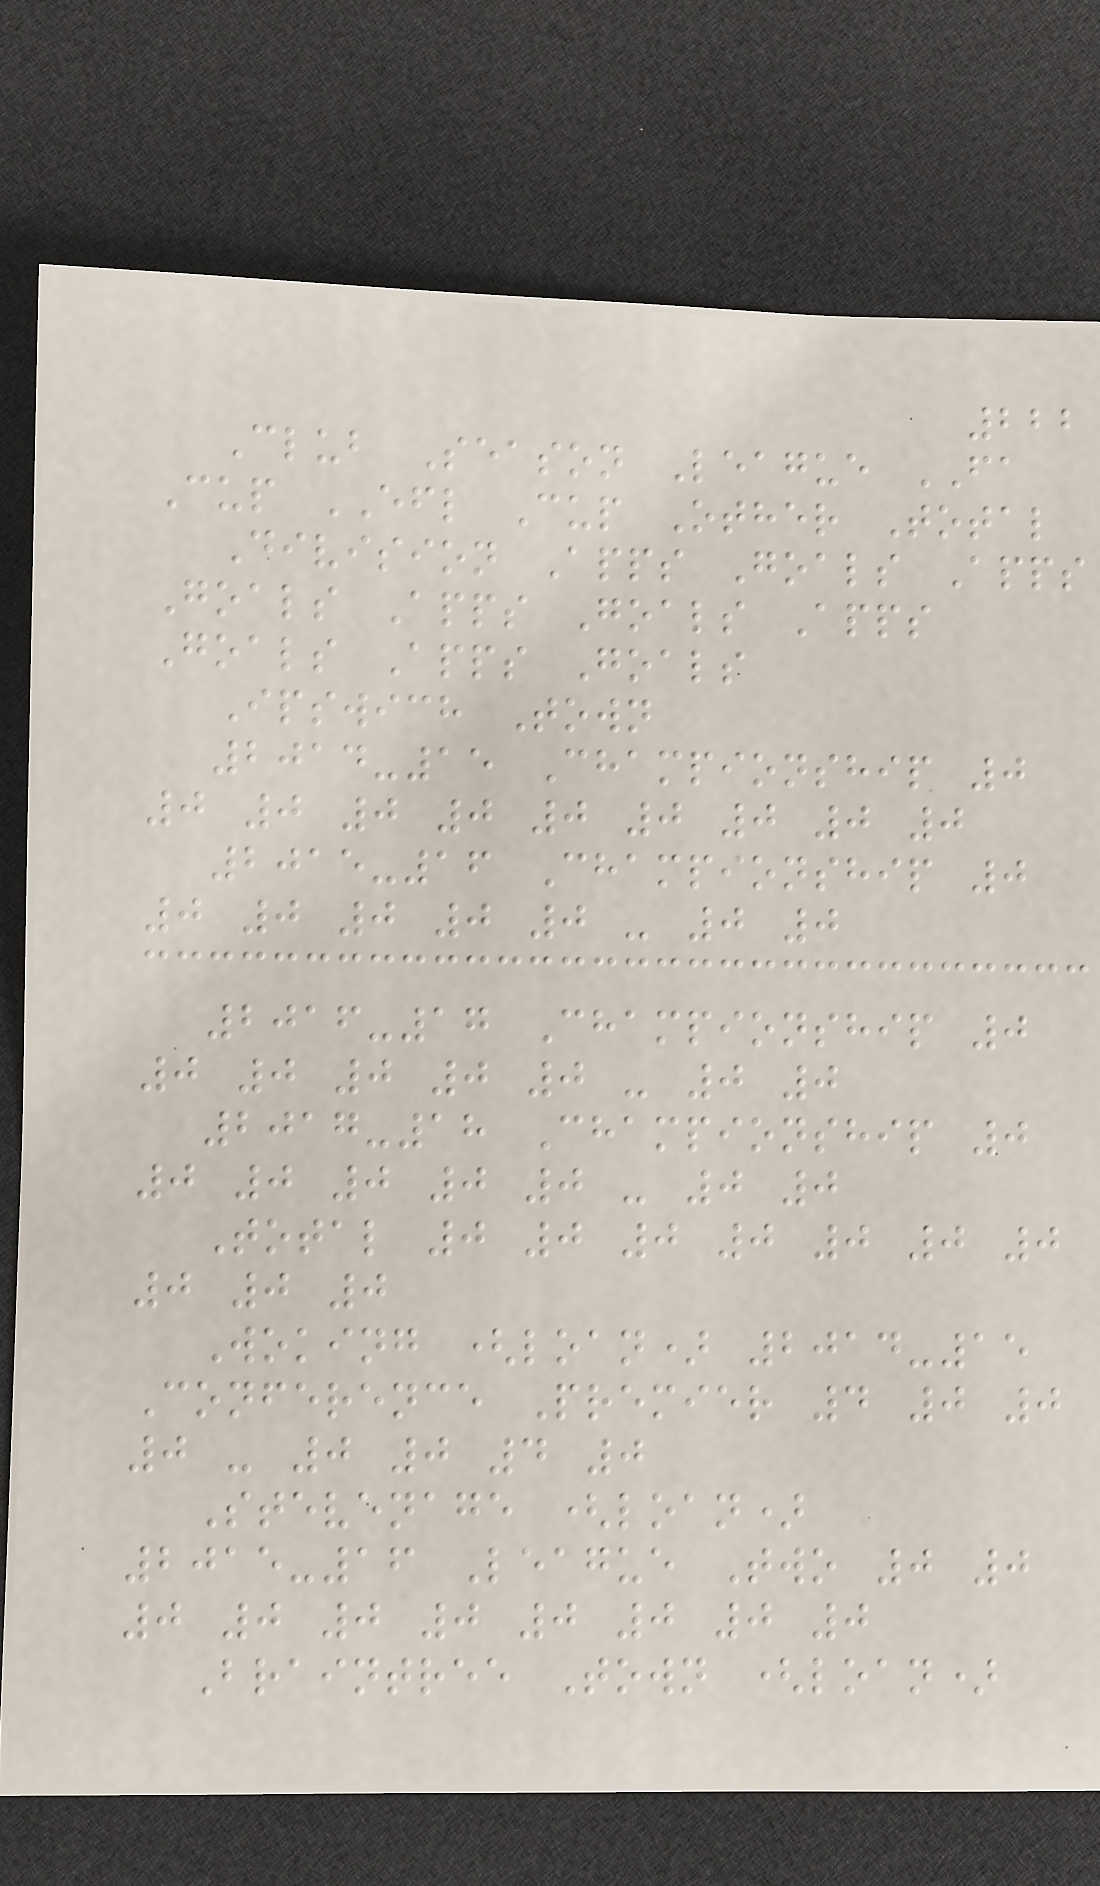222
Club Season League FA
Cup EFL Cup Other Total
Division Apps Goals Apps
Goals Apps Goals Apps
Goals Apps Goals
Ipswich Town
2014-15 Championship 0
0 0 0 0 0 0 0 0 0
2015-16 Championship 0
0 0 0 0 0 - 0 0
2016-17 Championship 0
0 0 0 0 0 - 0 0
2017-18 Championship 0
0 0 0 0 0 - 0 0
Total 0 0 0 0 0 0 0
0 0 0
Woking (loan) 2014-15
Conference Premier 4 0 0
0 - 0 0 4 0
Stevenage (loan)
2015-16 League Two 0 0
0 0 0 0 0 0 0 0
Braintree Town (loan)
